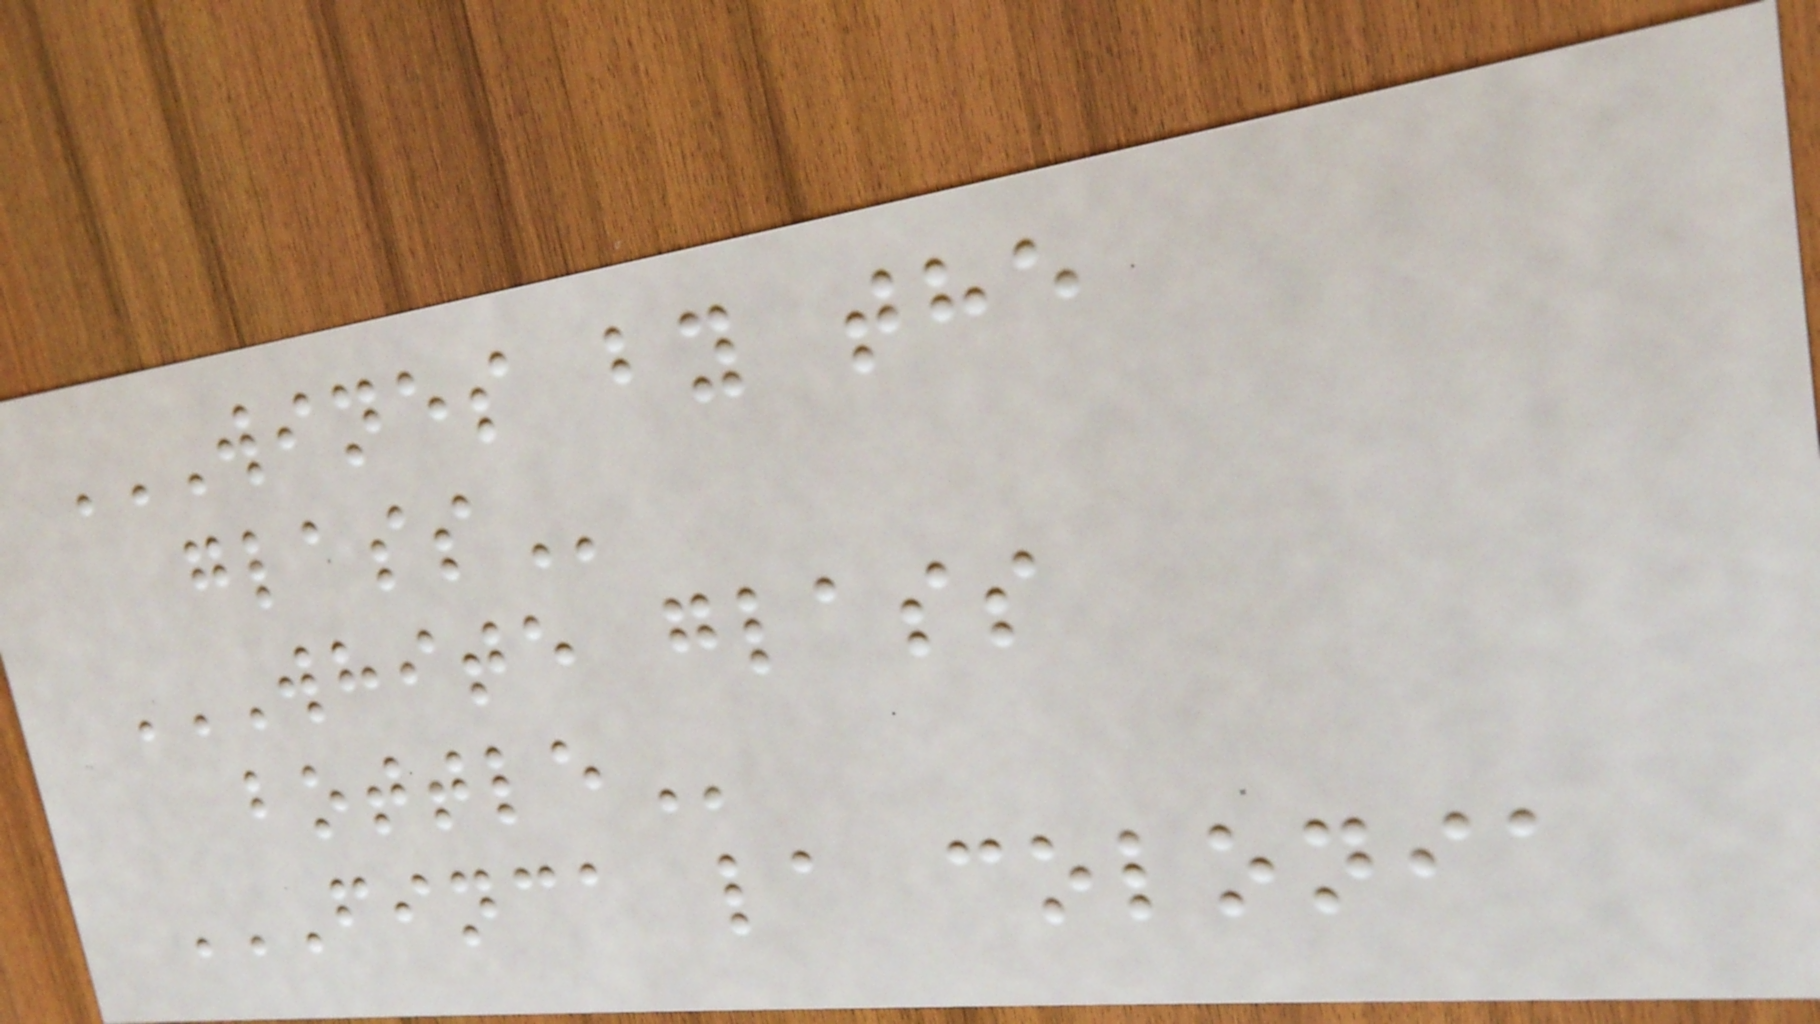WINES BY THE
GLASS
WHITE GLASS
BOTTLE
FINCA LA COLONIA
